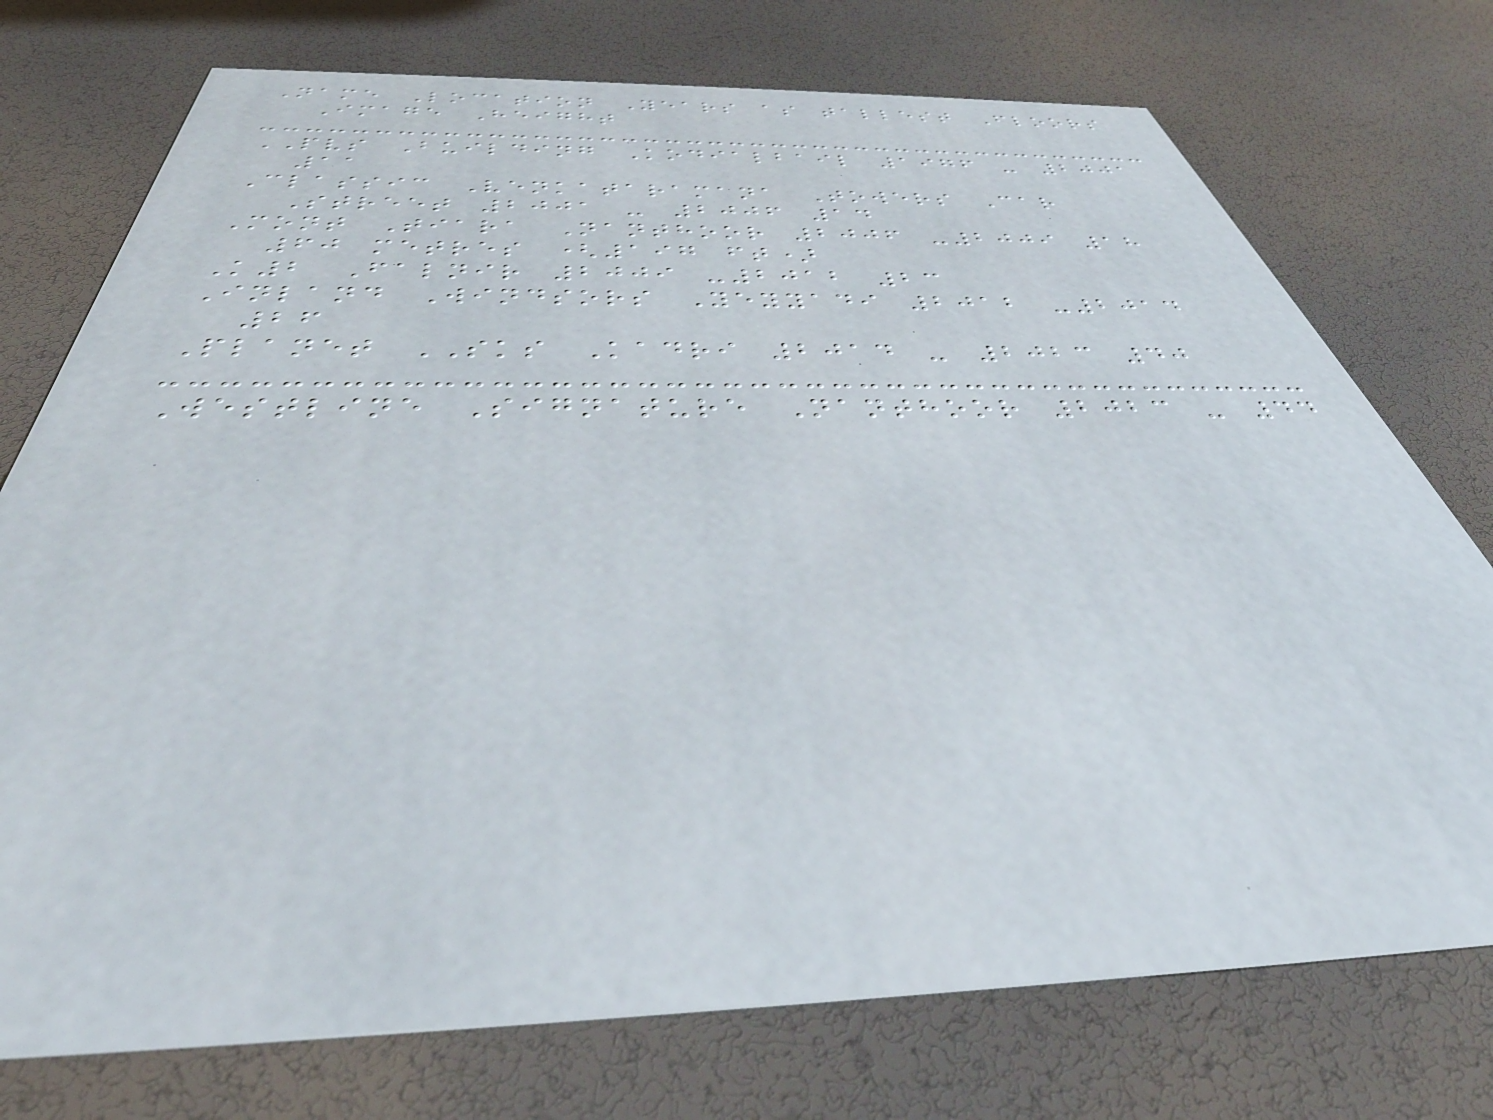Name Location Years as tallest Floors
Image Height
PVS Building Kodialbail 1976 - 2001
11
Classic Venkataramana Towers Car
Street 2001 - 2006 14
Mont Tiara Nanthoor 2006 -2009 18
60 metres (197 ft)
K2 Falnir 2009 -2012 23
Inland Windsors Yeyyadi 2012 -2014
26
Planet SKS Kadri 2014 - 2023 40
Westline Signature Nanthoor 2023 - 44
